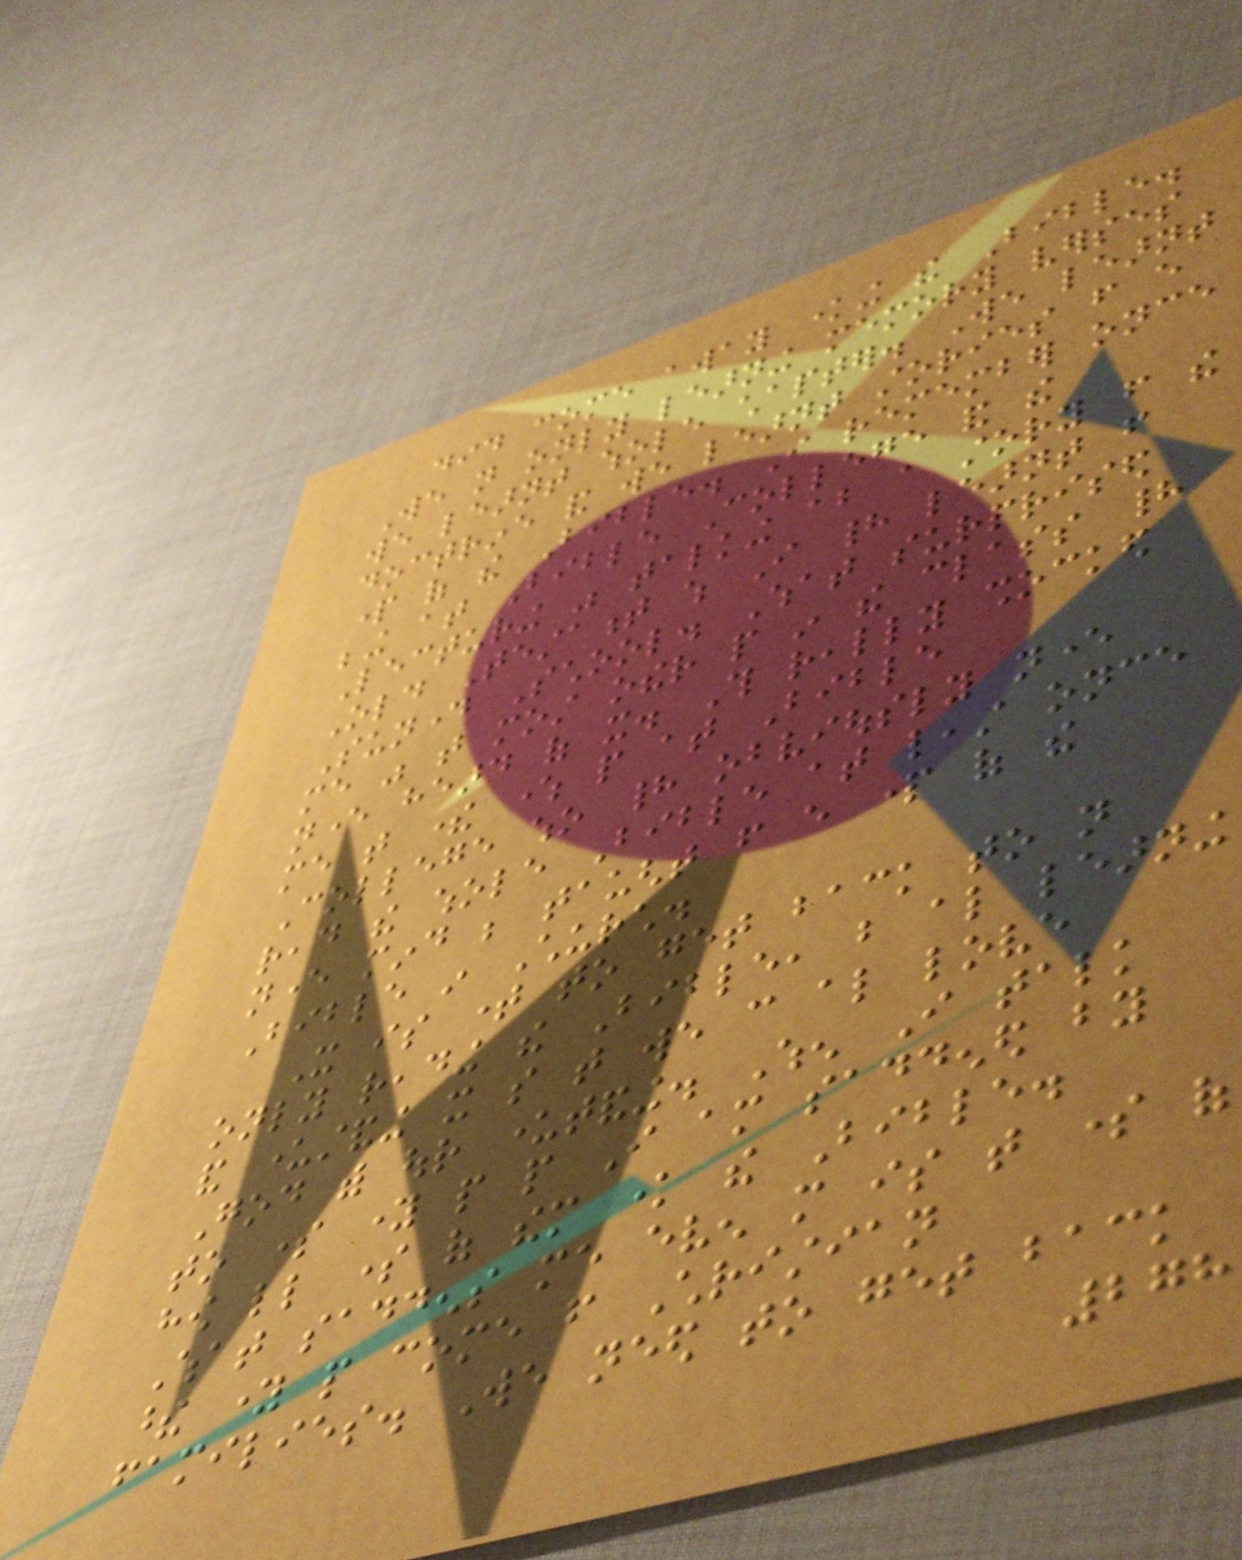did come away knowing the Bible.
We not only learning memory verses
we learnt whole chapter. We learnt
doctrine and we learnt stories from every
part of the Bible. I remember once
being at Bible College and the
Lecturing was talking about a story from the
Old Testament which I had learnt from
Sunday School. What surprised
me was that most other people in the class had
never heard of it. This really shocked
me that there where people at Bible
College who had obviously never
read the whole Bible at least once
never mind be taught from every part of the
Bible in Church.
It is time to get back to not
only reading the Bible, but also learning
and understanding it so that we can also love
God with our undertanding. When I talk
to some young people people I am saddened by
how little some of them know the Bible.
What saddens me even more is that some of
these young people come from Christian
families. We need to get back
278
